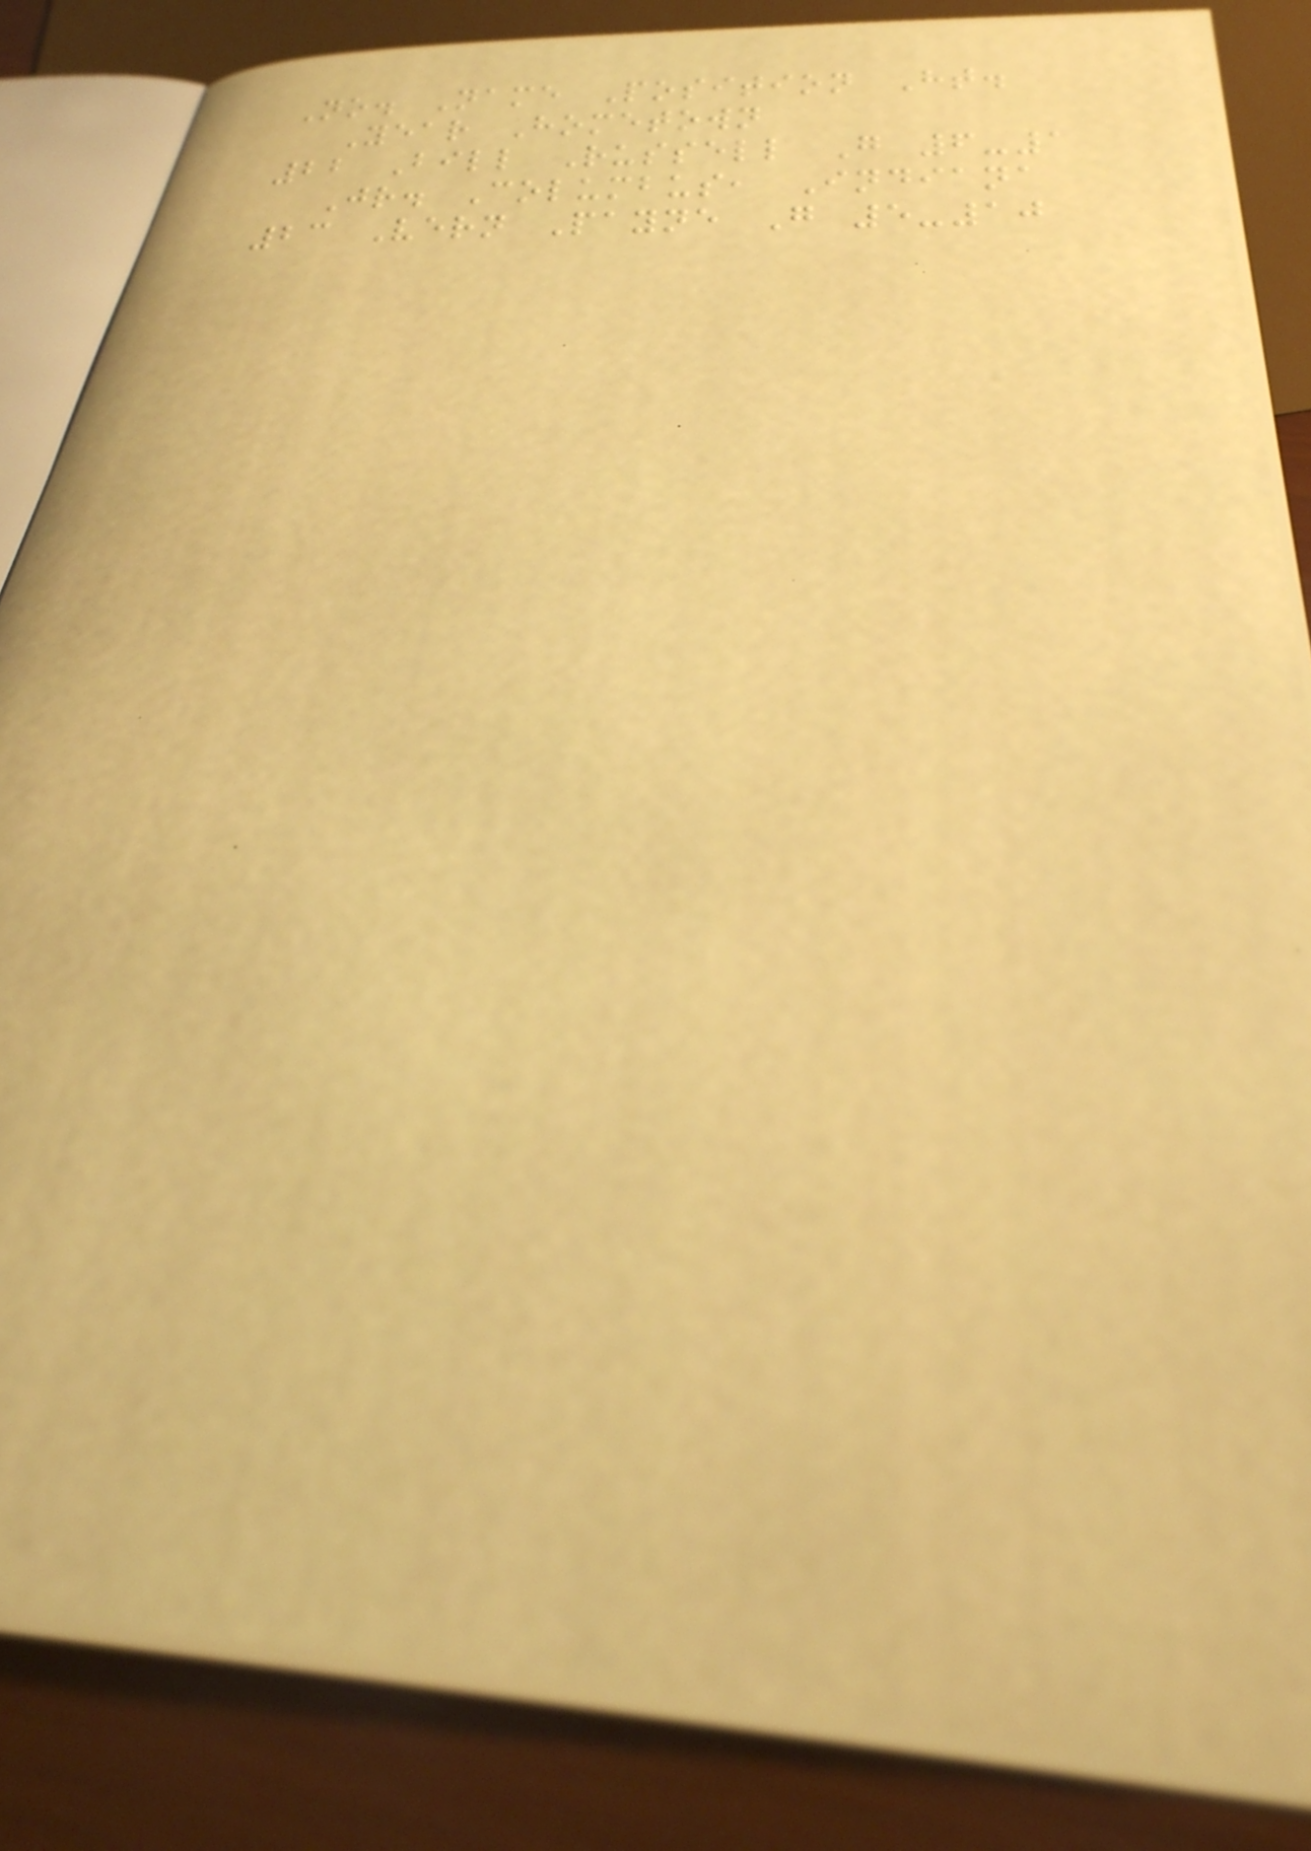No. Name Position Ht.
Year Hometown
22 Bill Russell G 6-1
Jr. Columbus, Indiana
23 Vern Payne G 5-10
